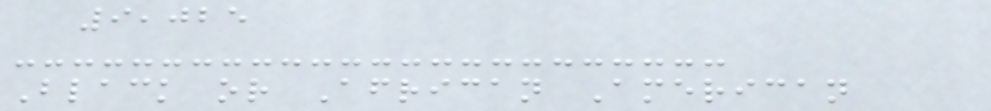9,025
Black or African American
